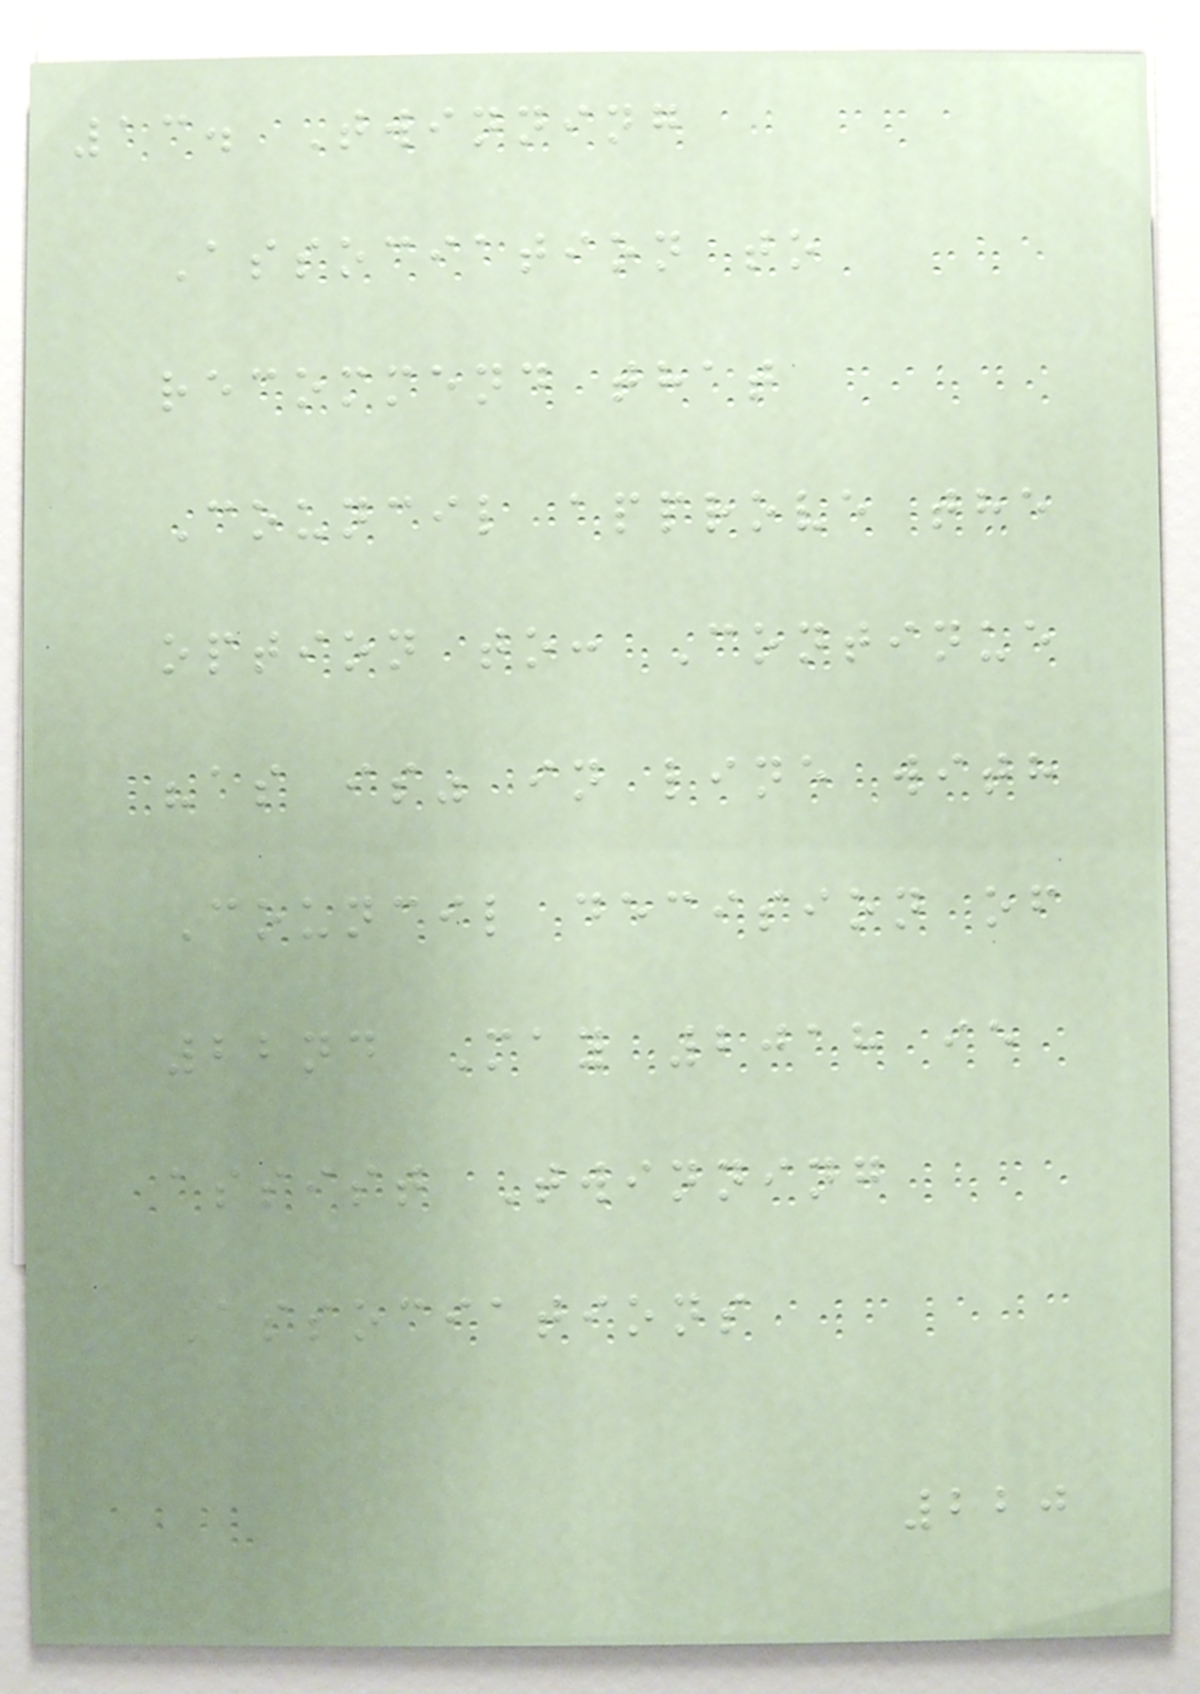13. Twinning
Association to
recommend that
Council approve the
option to: Continue
"as is" in line with
Council decision of
22nd May 2018 ie
assist Twinning
Associations
220
